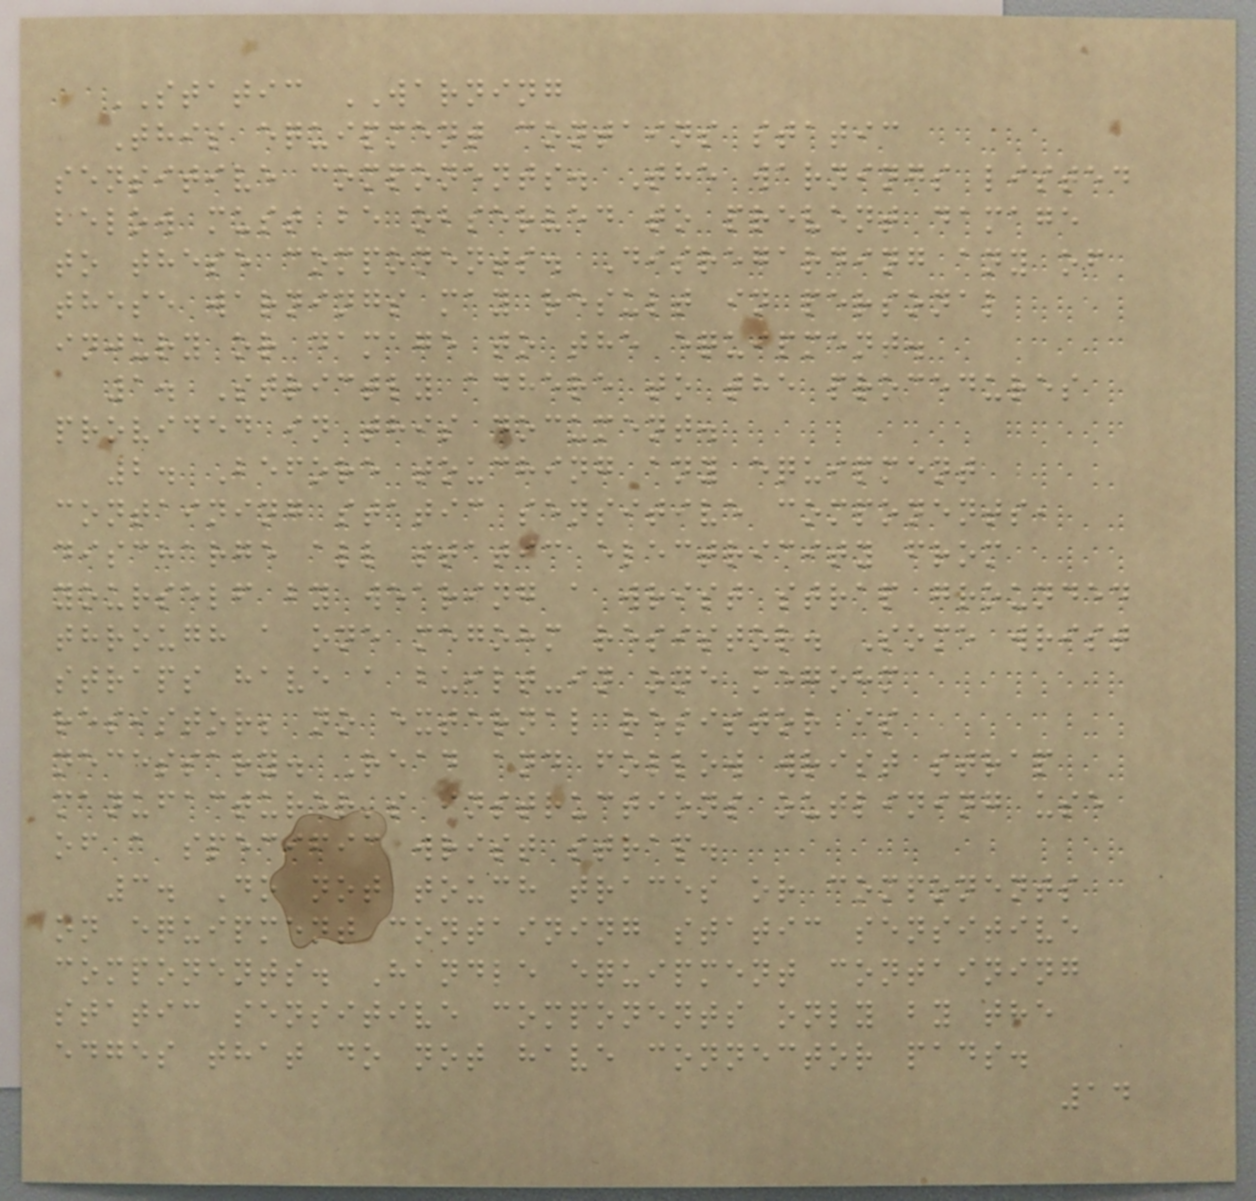STATIC WARNING
This equipment contains static
sensitive components. The warnings listed
below must be observed to prevent damage
to these components. Disregarding any of
these warnings may result in personal
injury or damage to the equipment.
1. Strictly adhere to the procedures
provided in this document.
2. Before touching any equipment
containing static sensitive components,
discharge all static electricity from
yourself by wearing a wrist strap grounded
through a one megohm resistor. Some wrist
straps have a built-in one megohm
resistor; no external resistor is
necessary. Read and follow wrist strap
manufacturer's instructions outlining use
of a specific wrist strap.
3. Do not touch traces or components
on equipment containing static sensitive
components. Handle equipment containing
static sensitive components only by the
edges that do not have connector pads.
14
